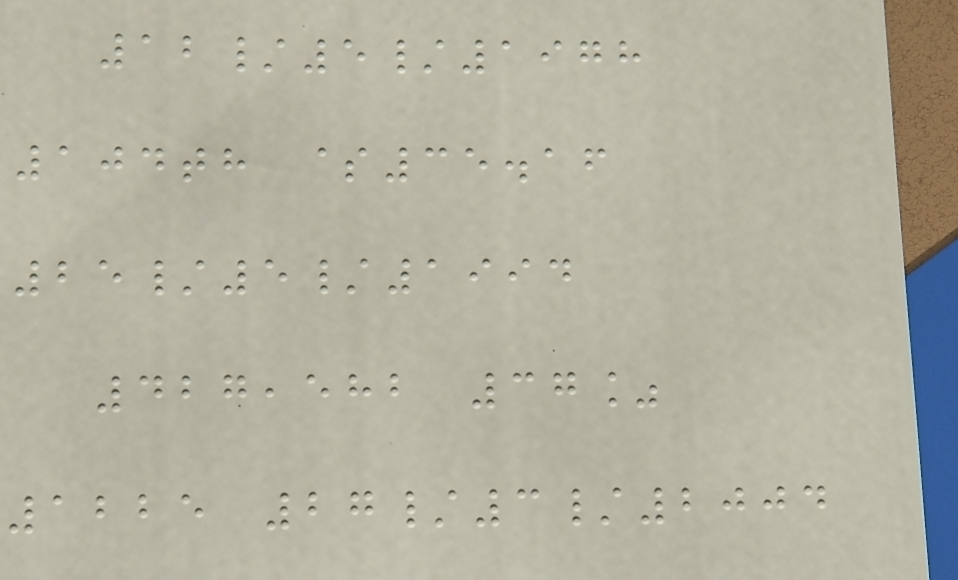12/5/1978
104th $35.16
25/5/1994
427,582 37%
1225 27/3/2004
